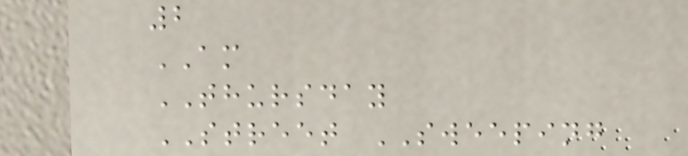2
AM
THURSDAY
STREET SWEEPING
